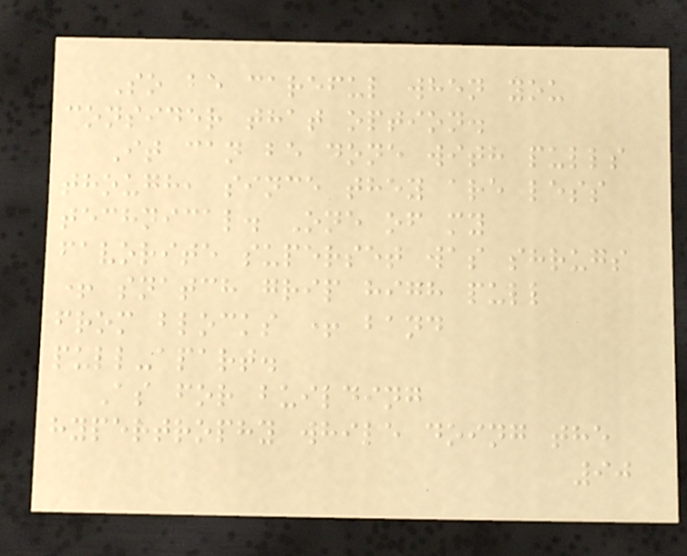So be careful when you
consider that option.
It can be done with pulls
though, since they are less
technical. One of my
favorite superset was shrugs
+ snatch grip high pull
from blocks + band
pull-apart.
As for building
hypertrophy while doing the
90
